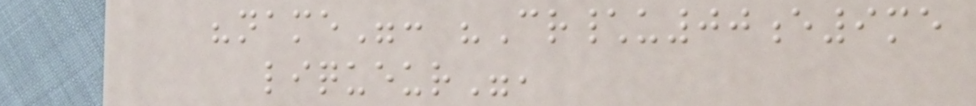"name": "Cr\u00e9me
liqueur",
